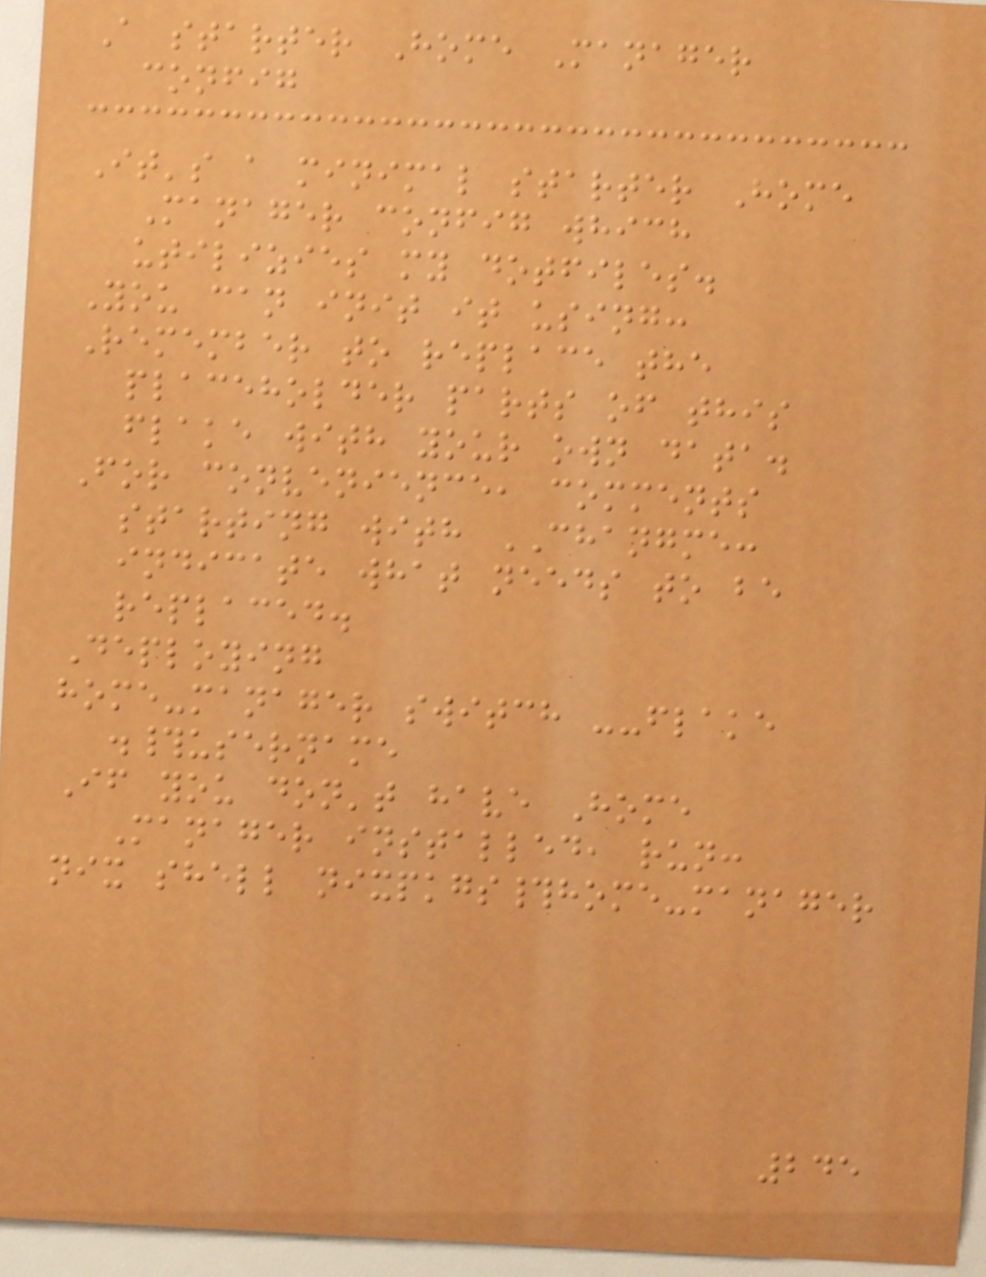A starter Home Manager
config
It's a minimal starter Home
Manager config which
utilizies my dotfiles.
You can init it using:
Remember to replace the
placeholder parts of this
flake with your own data.
For convenience, comments
starting with CHANGME:
indicate what needs to be
replaced.
Deploying
home-manager switch --flake
.#username
If you don't have Home
Manager installed, run:
nix shell nixpkgs#home-manager
245
